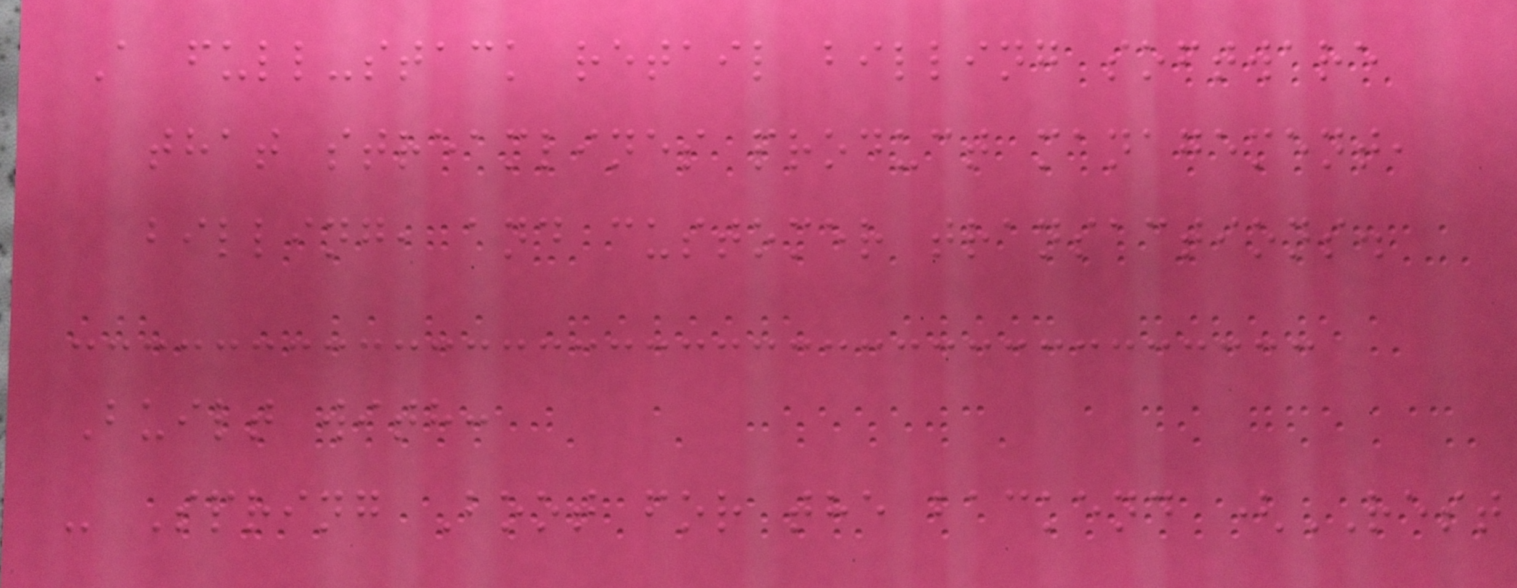A full-stack retail billing software
that streamlines product management,
billing, and customer transactions.
Built with:
- Spring Boot for the backend (REST
